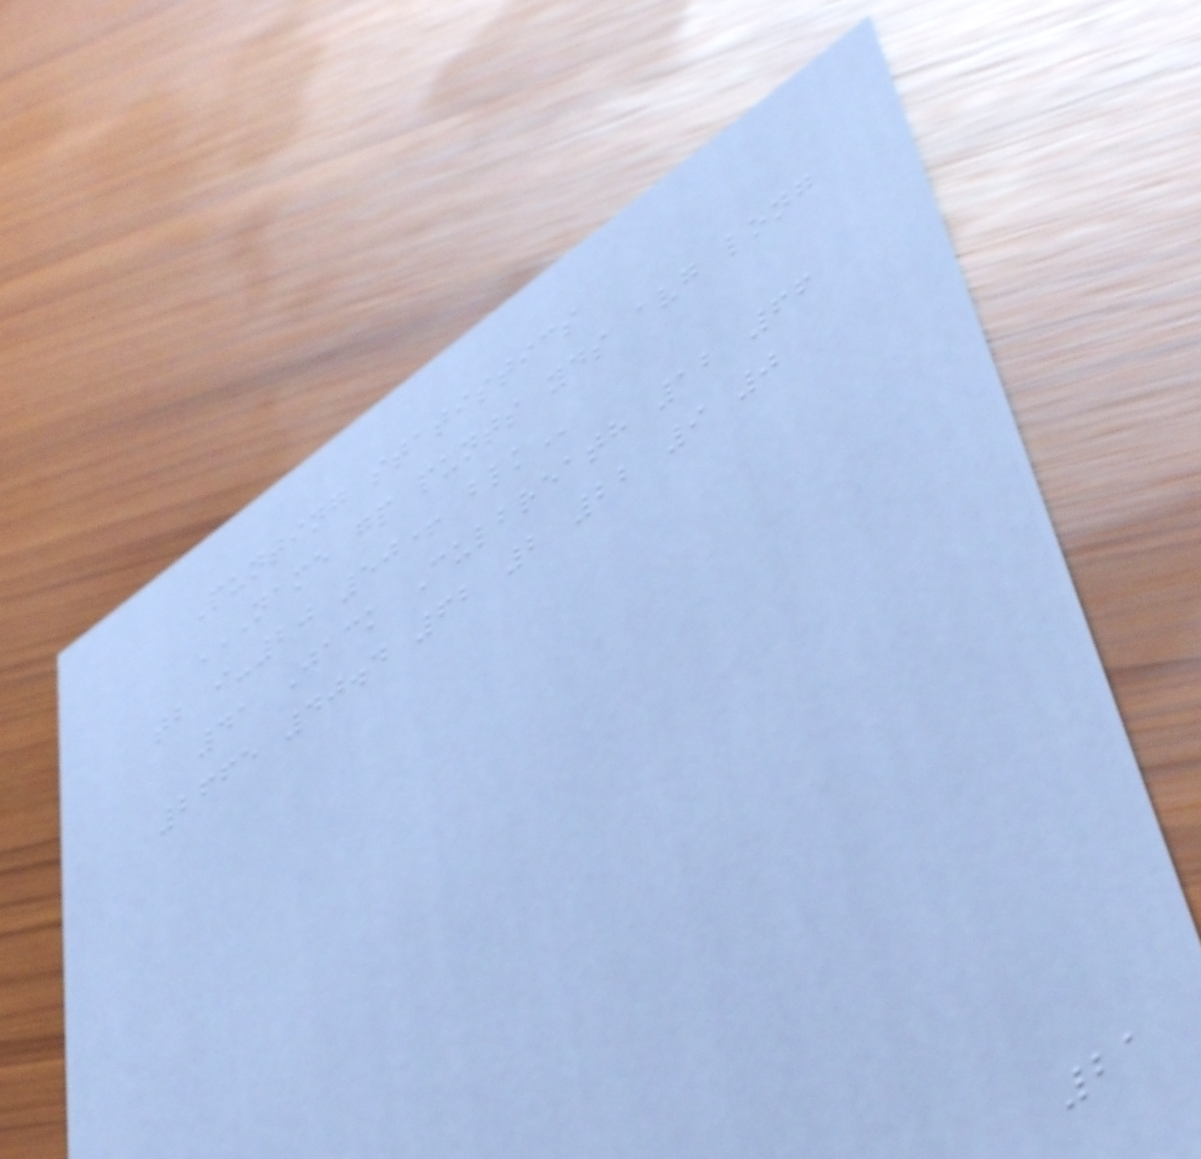Punting statistics
NAME GP PUNTS YDS AVG LONG
TB I-20 50+ BLK
41 Jack Culbreath 12 66
2665 40.4 62 2 22 9 0
21
